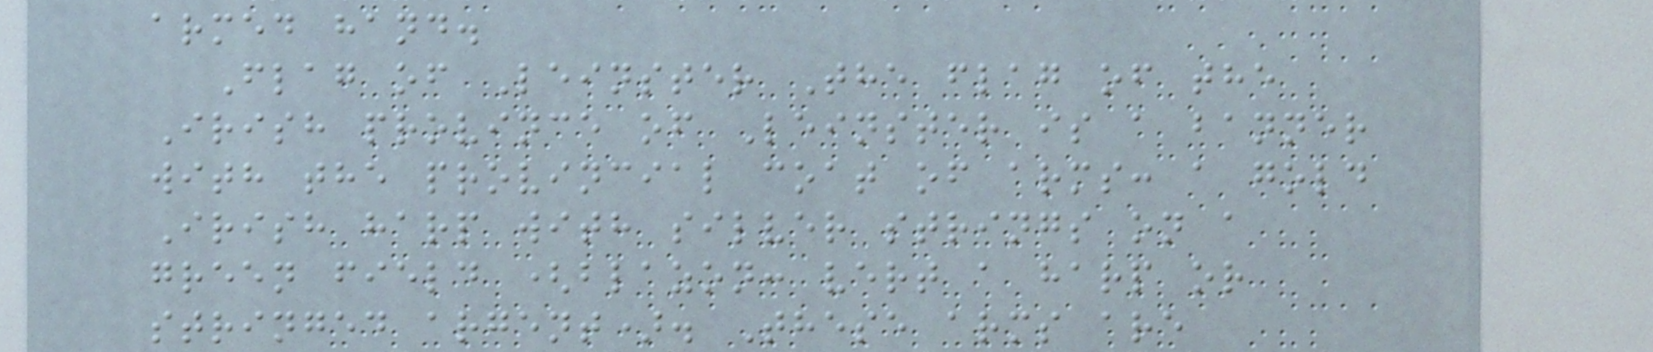armed hand.
Flag of Leinster The flag of the
Irish province of Leinster is a banner
with the provincial coat of arms: a gold
Irish harp with silver strings on a
green field (blazon: vert a harp or
stringed argent). These arms are
